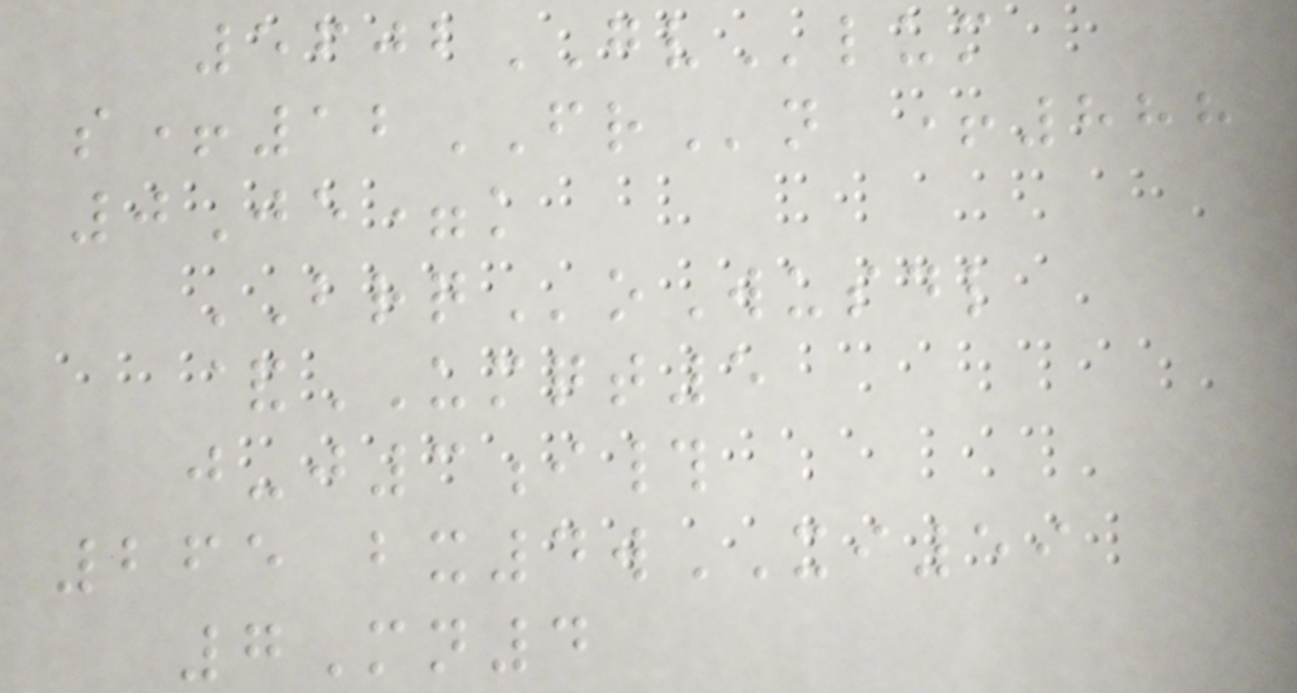5602GVlum
s+12FRn +888
0Je=k
BRQoWusdl
&UMQT5
j-j3i#
265 bx4wXI59
7Mn4
